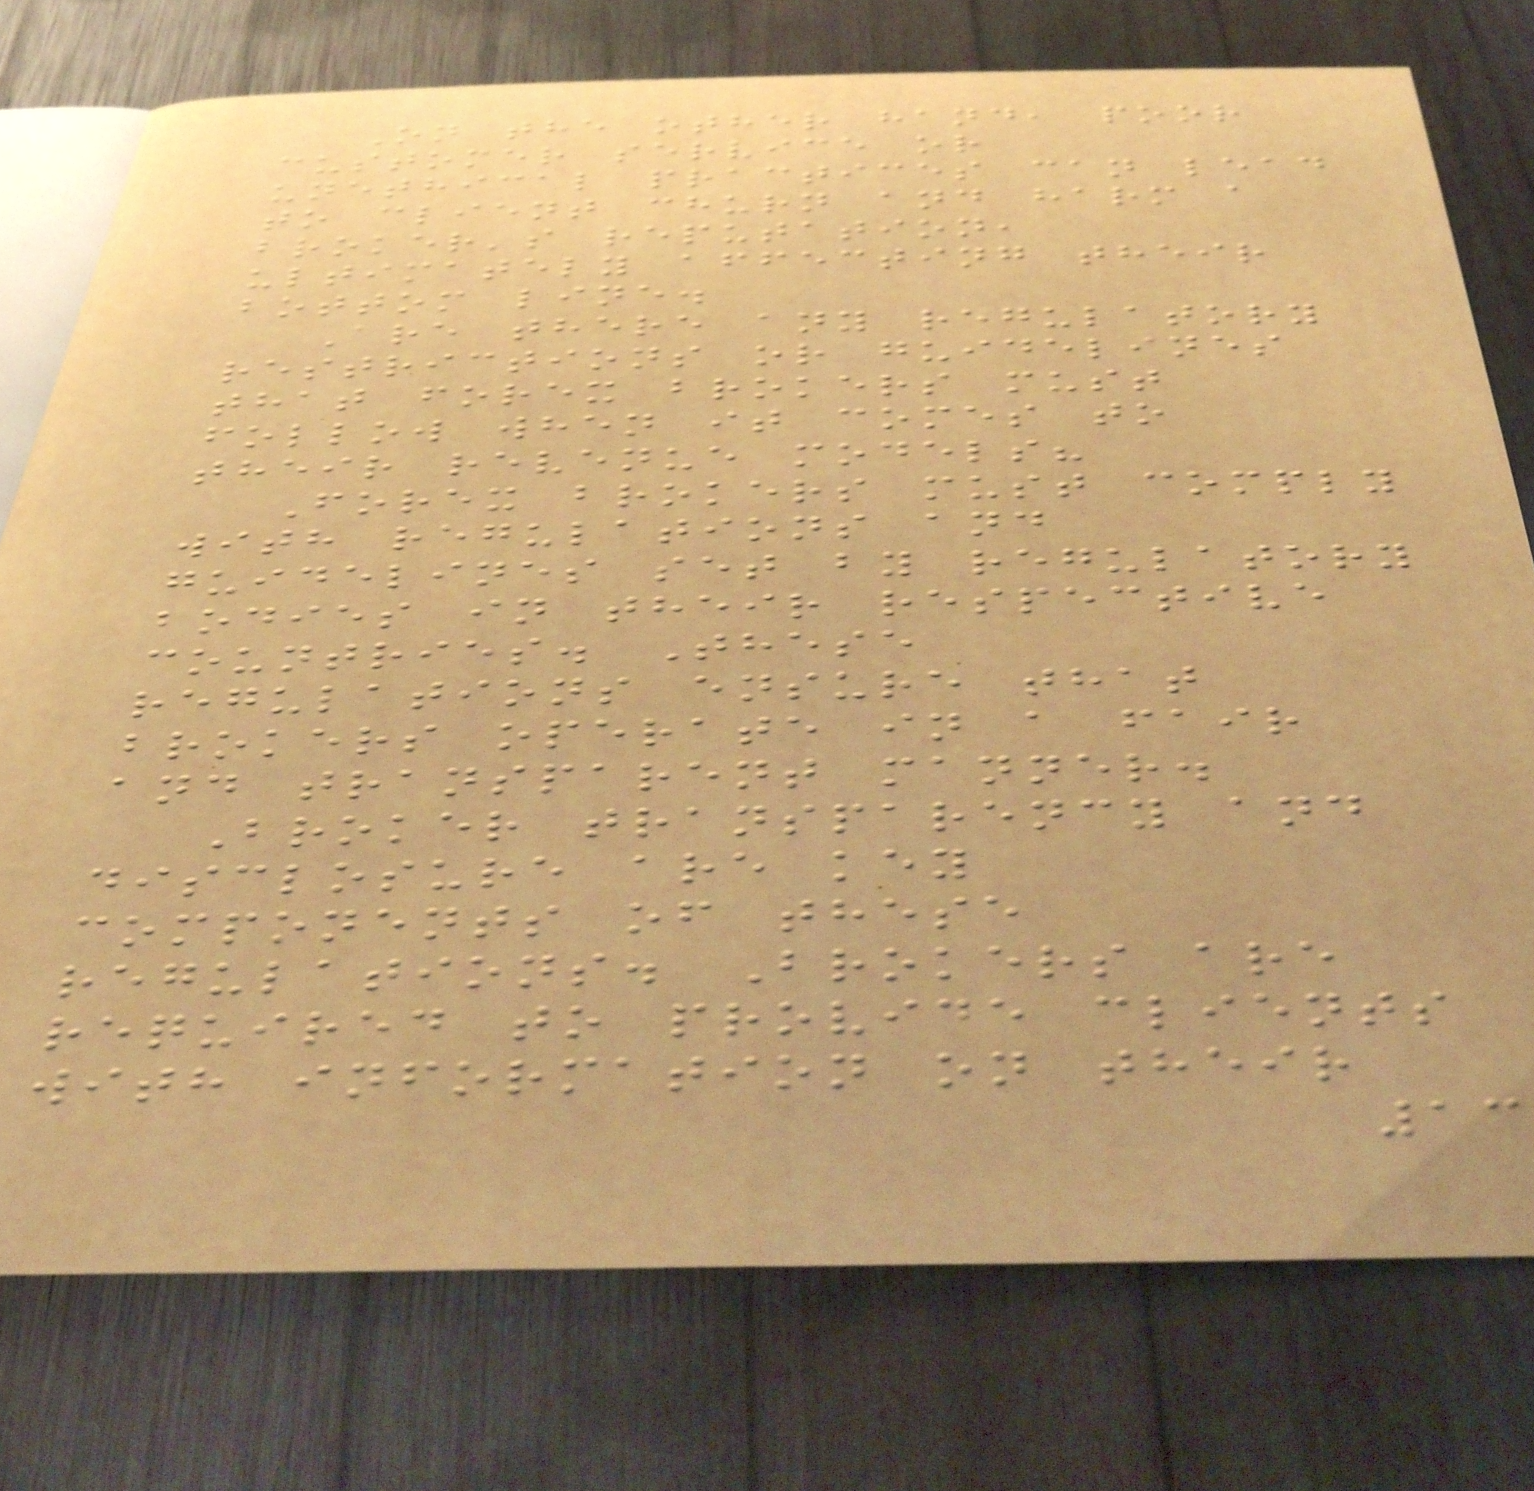On the other hand, poor
customer service or
unethical practices can lead
to client churn and harm a
broker's reputation,
ultimately affecting their
bottom line.
Are there any regulatory
restrictions or guidelines
that forex brokers must
follow when it comes to
their revenue models?
Forex brokers must comply
with regulations and
guidelines set by regulatory
bodies in their respective
countries. These
regulations ensure that
brokers operate in a fair
and transparent manner.
Broker transparency and
disclosure are key
components of these
regulations. Brokers are
required to provide clients
with information on their
13
